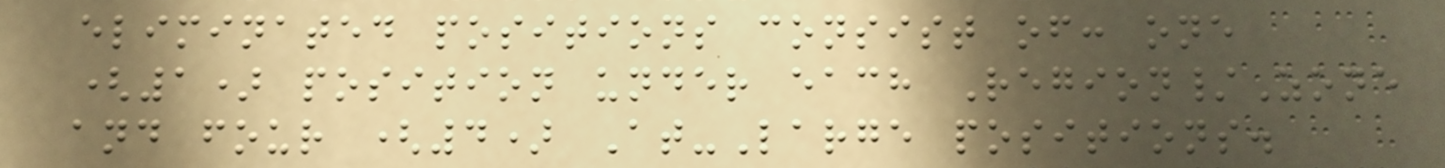eliminated positions consist of: one
(1) position under each Region/Zone
and four (4) At-Large positions.
